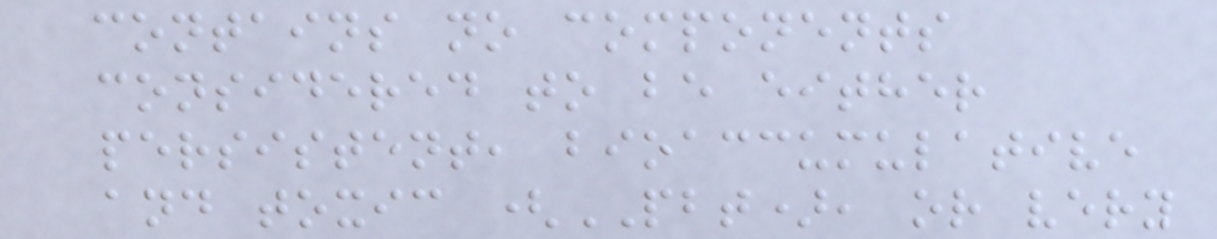contains no components
considered to be either
persistent, bioaccumulative
and toxic (PBT), or very
